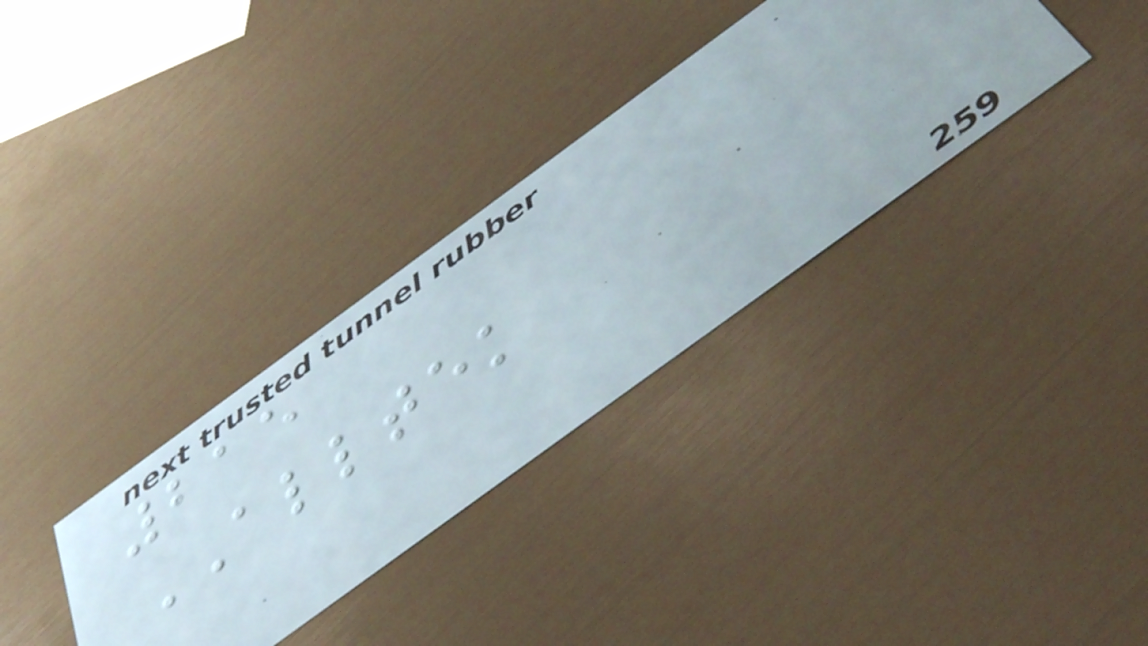215
ALLTEK
